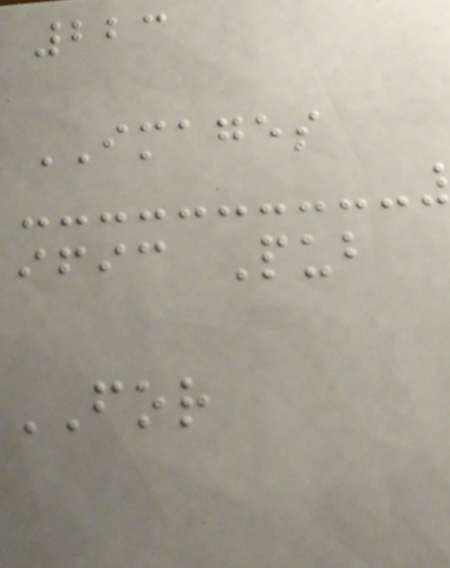223
IMAGES
ific Pub
FOR
